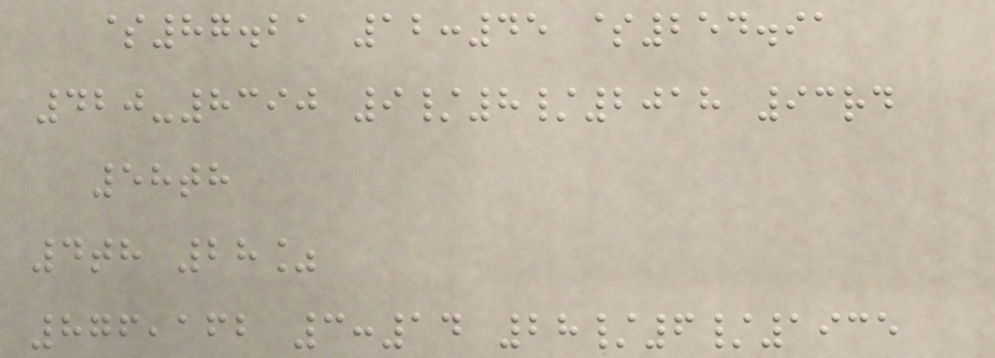$87.21 12:45 $254.91
420-8390 9/8/2018 93rd
58th
4th 28%
876,162 3:14 28/6/1935
